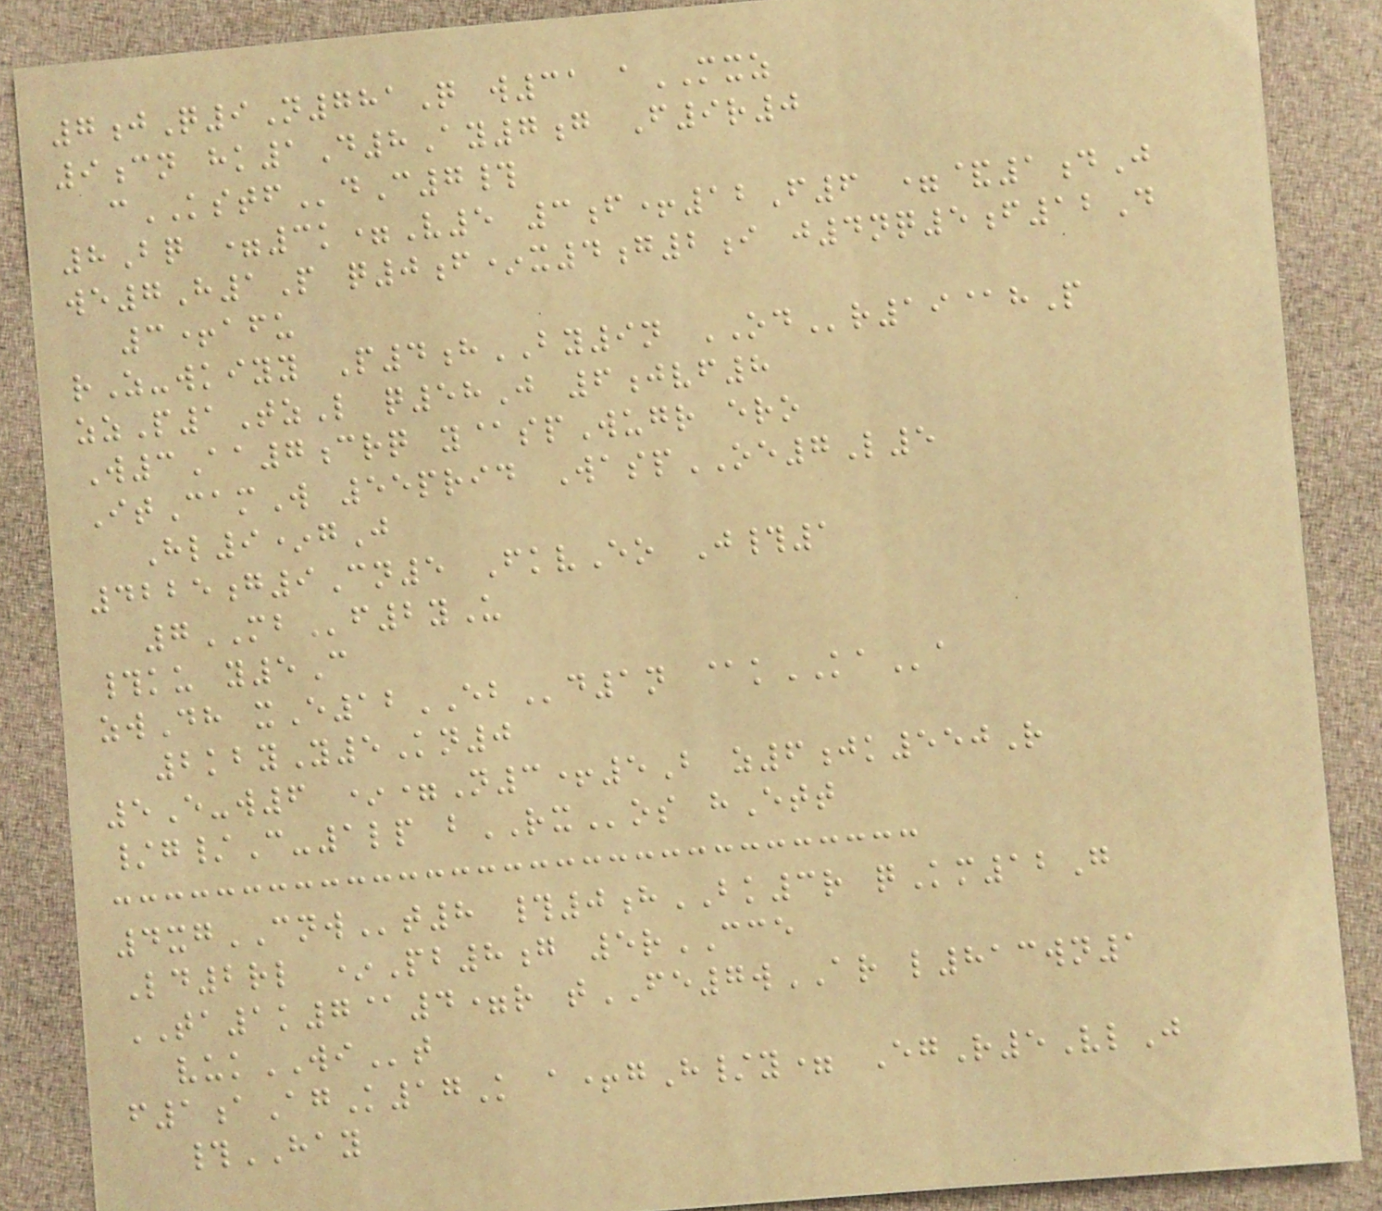7jQ9N781Q w31 aMXZ
9cn hk1D8Ay7g F9r0
cKSTFdC7#
8Bq =3k=V5 3f+12F6 =&1dJ
we7H1P q0f*x4g2i j4nq5f12D
3+afu
rZ-wkiyy P4hBY9n ODr19@hP
zzP1TzL q58J 6jvf8
W3Aa7crq y@spWugr ero
ItCamW 55prid WaspOE7L5
Hl9*gJ
4225g9Cn5 FkvEo J#1
7MBf2yU
#ku y5C
zwDh xE12EBd1n @kKAa
2kbyY5Kn0
5E-w6 *=N3+5B z6jk550R
/g/C-1lp bRXos hEtt
4xgCNWt8 #0hBK3r qKm12G
Ld2rl *Pb8g 5rCCE
TA1k7@4=r tFE7wAR l813wn1
vukWIt
f1aAgK17K a+gH/y= EgR5VlJ
#HAY
